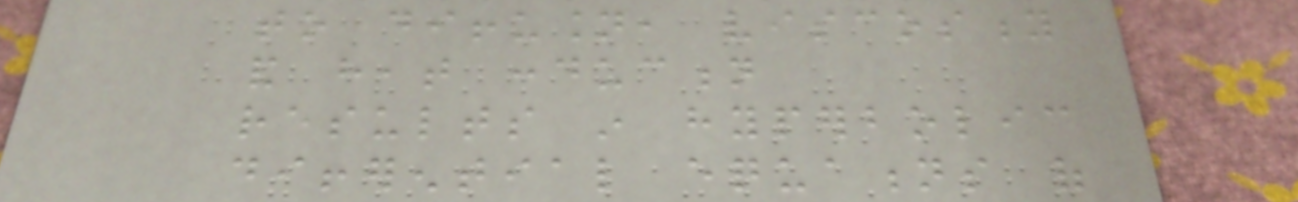to diffusion, viscosity
and heat conduction
results in hyperbolic
differential equations of
